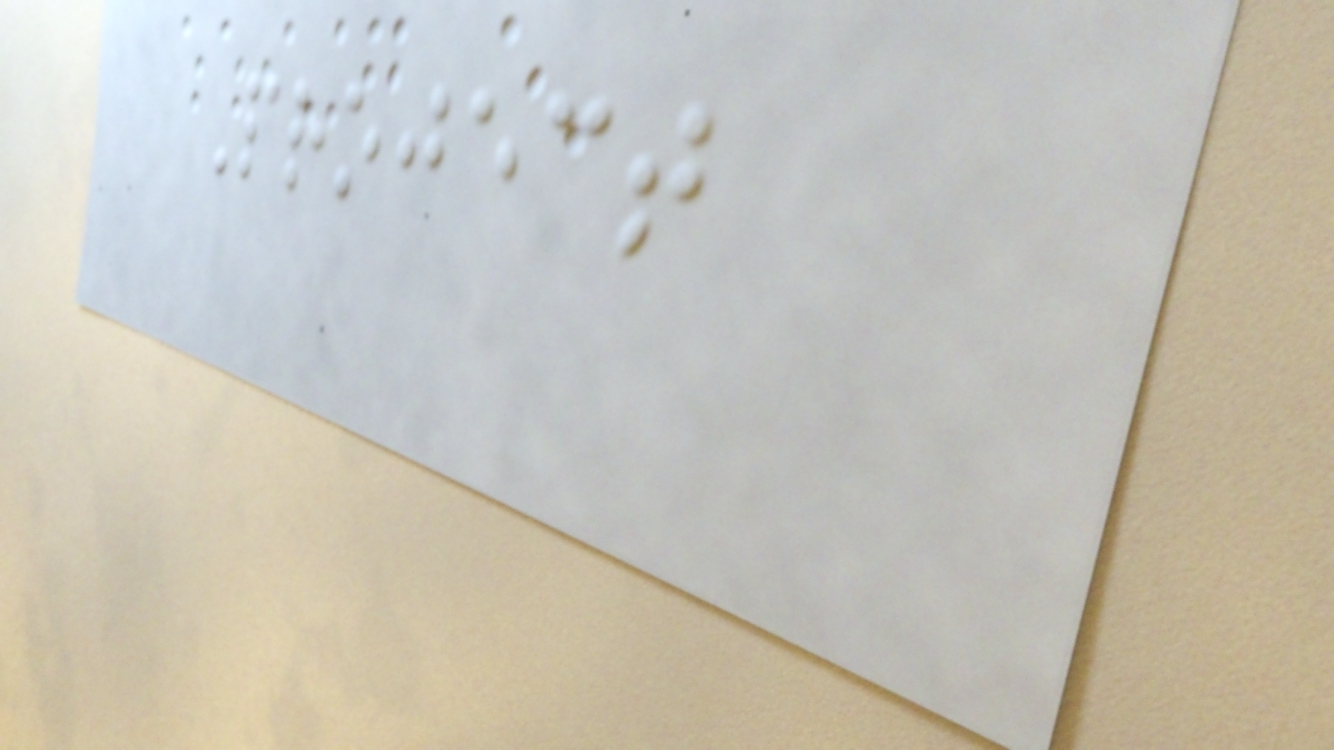Project
